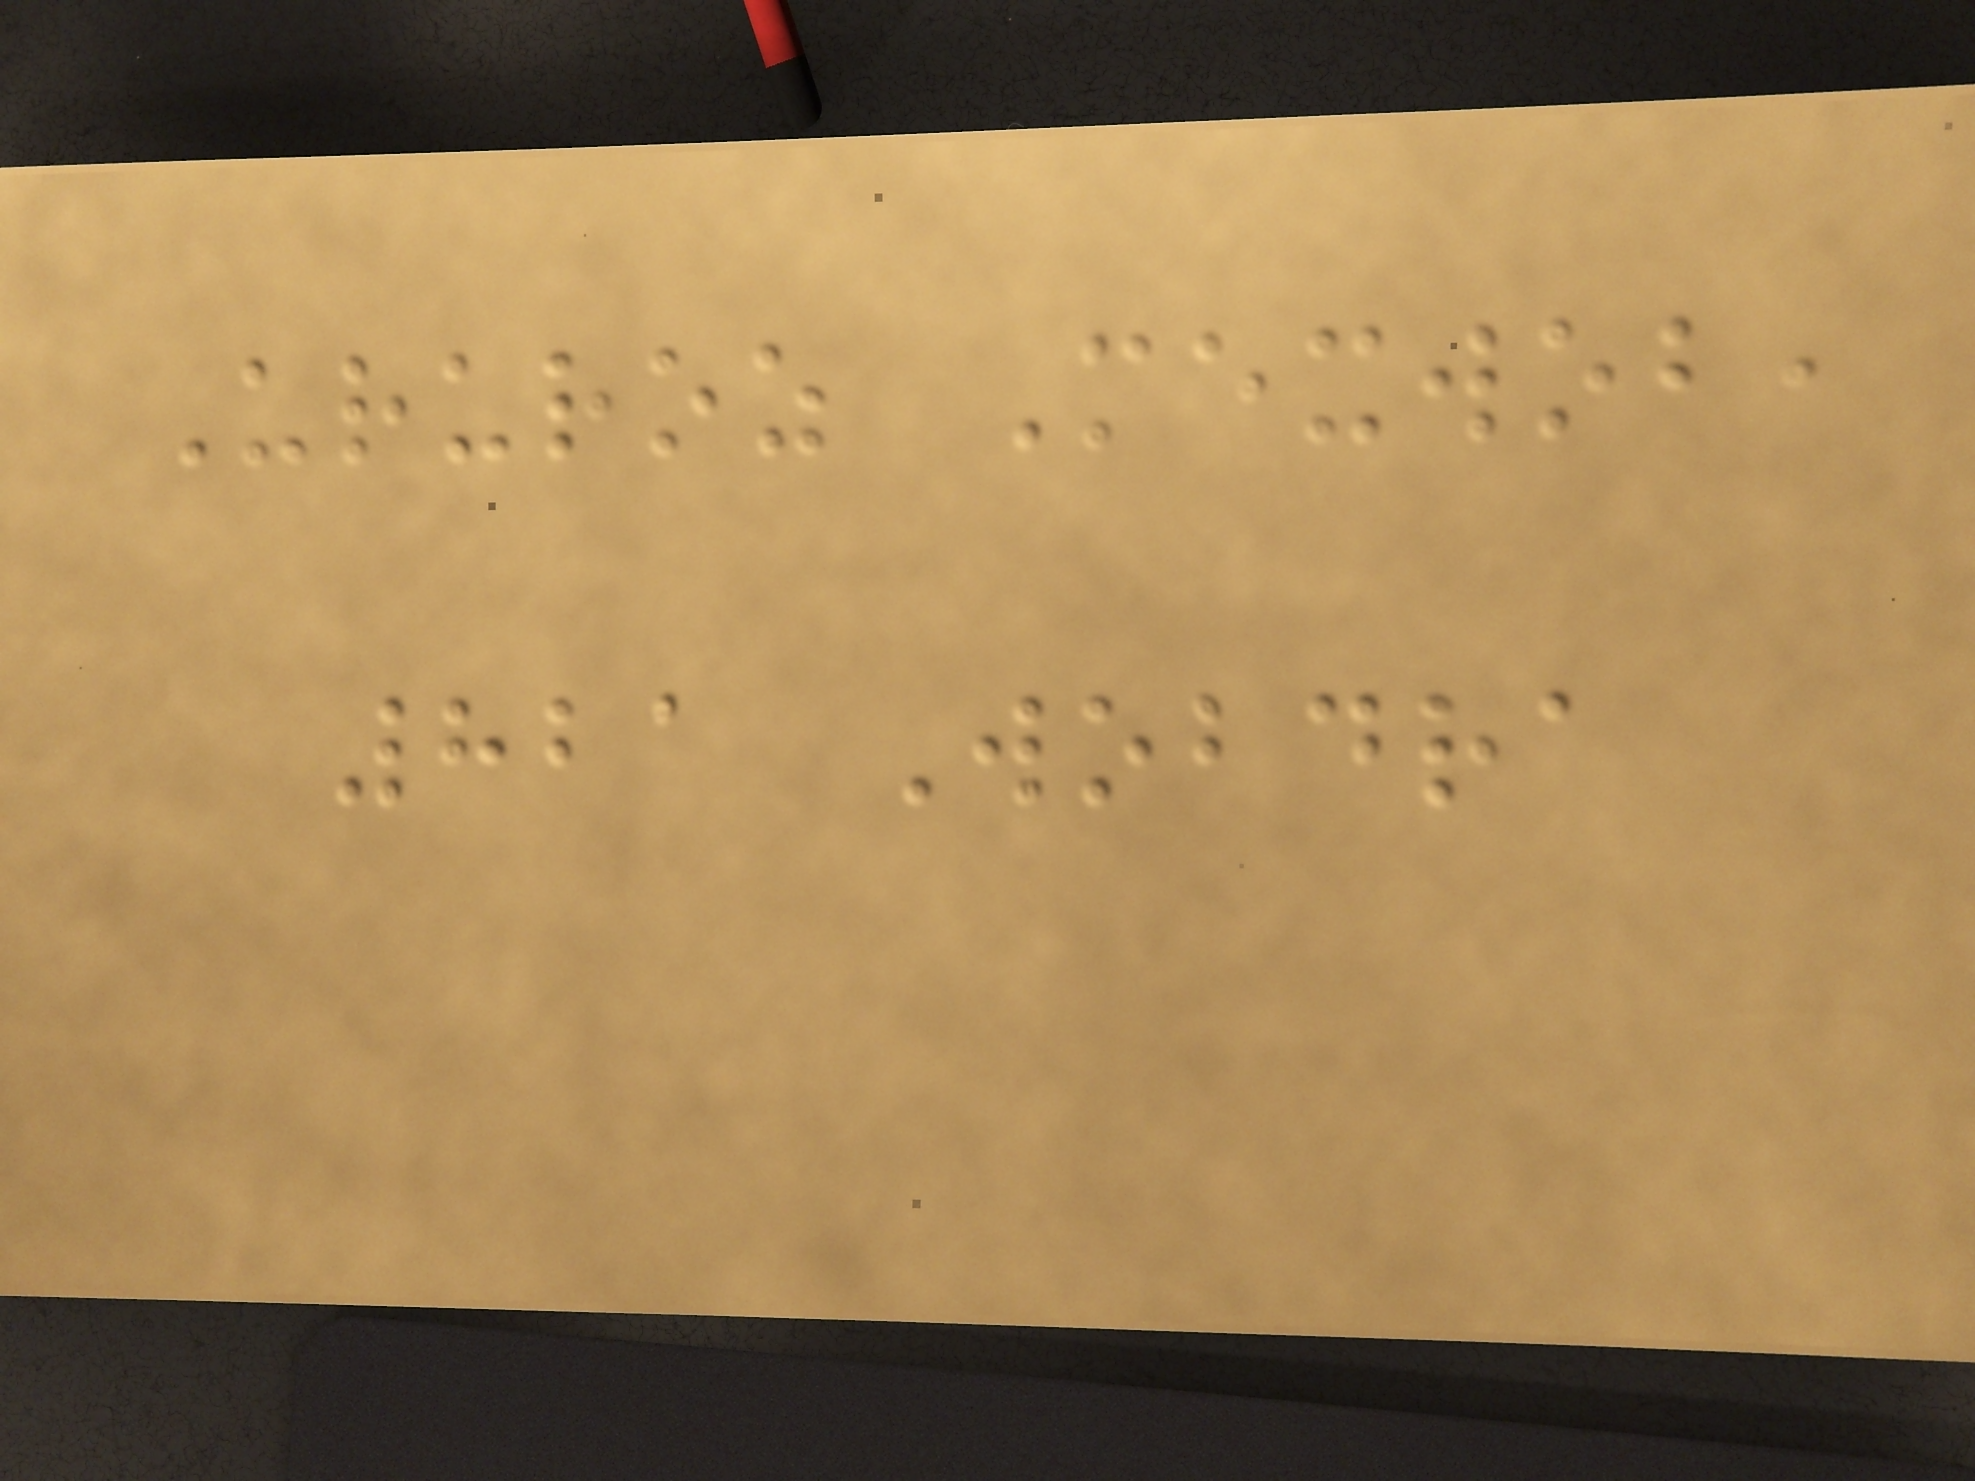Ururoz Mexwob,
821 Wobdra
